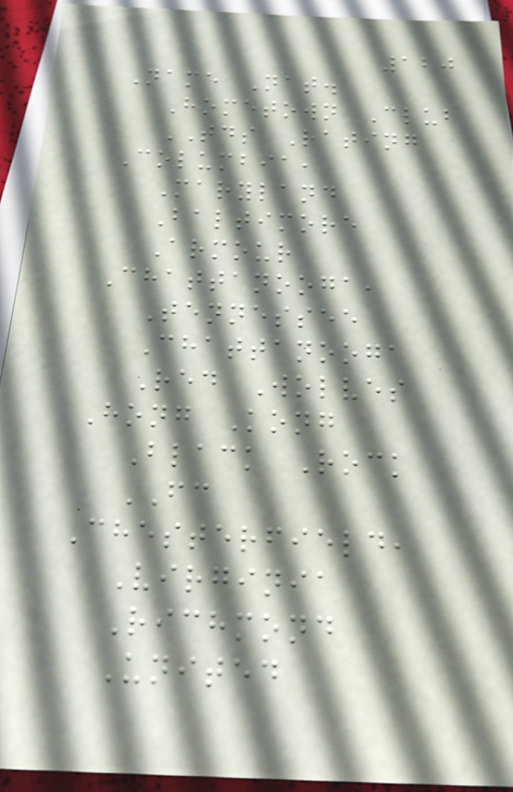120
Name Nat.
Hometown Club
TDS Rating
Columbia,
Maryland
Baltimore
Armour
Chattanooga,
Tennessee
Chattanooga
Red Wolves
Hong Kong
Black Rock
FC
Chesterfield,
Virginia
Richmond
United
